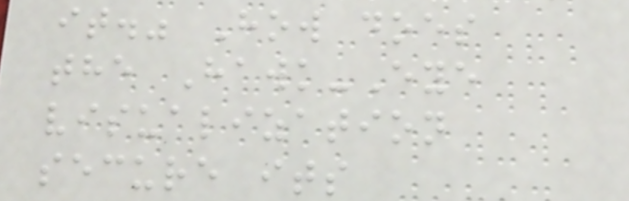it." How does
the Hawk-Eye
visualization
secure its
